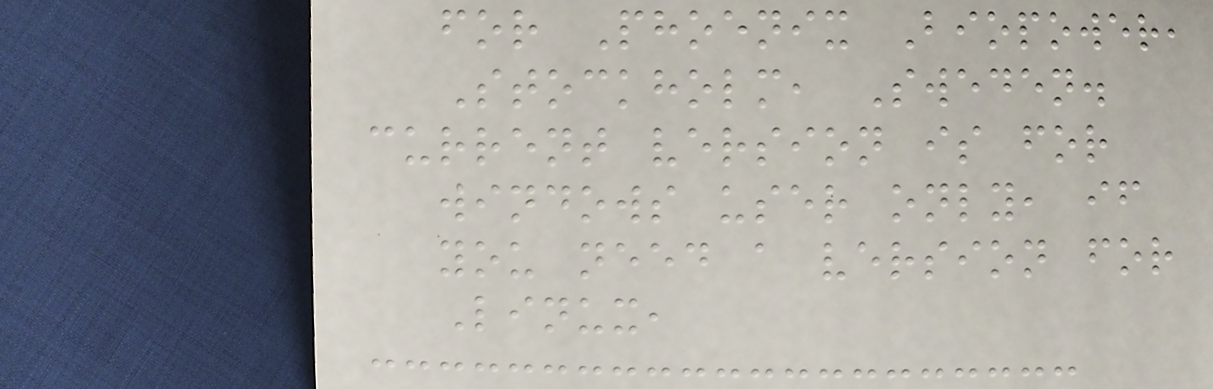for Phoenix Biopower,
Stockholm, Sweden.
current version is for
windows user only, if
you need a version for
Linux,
